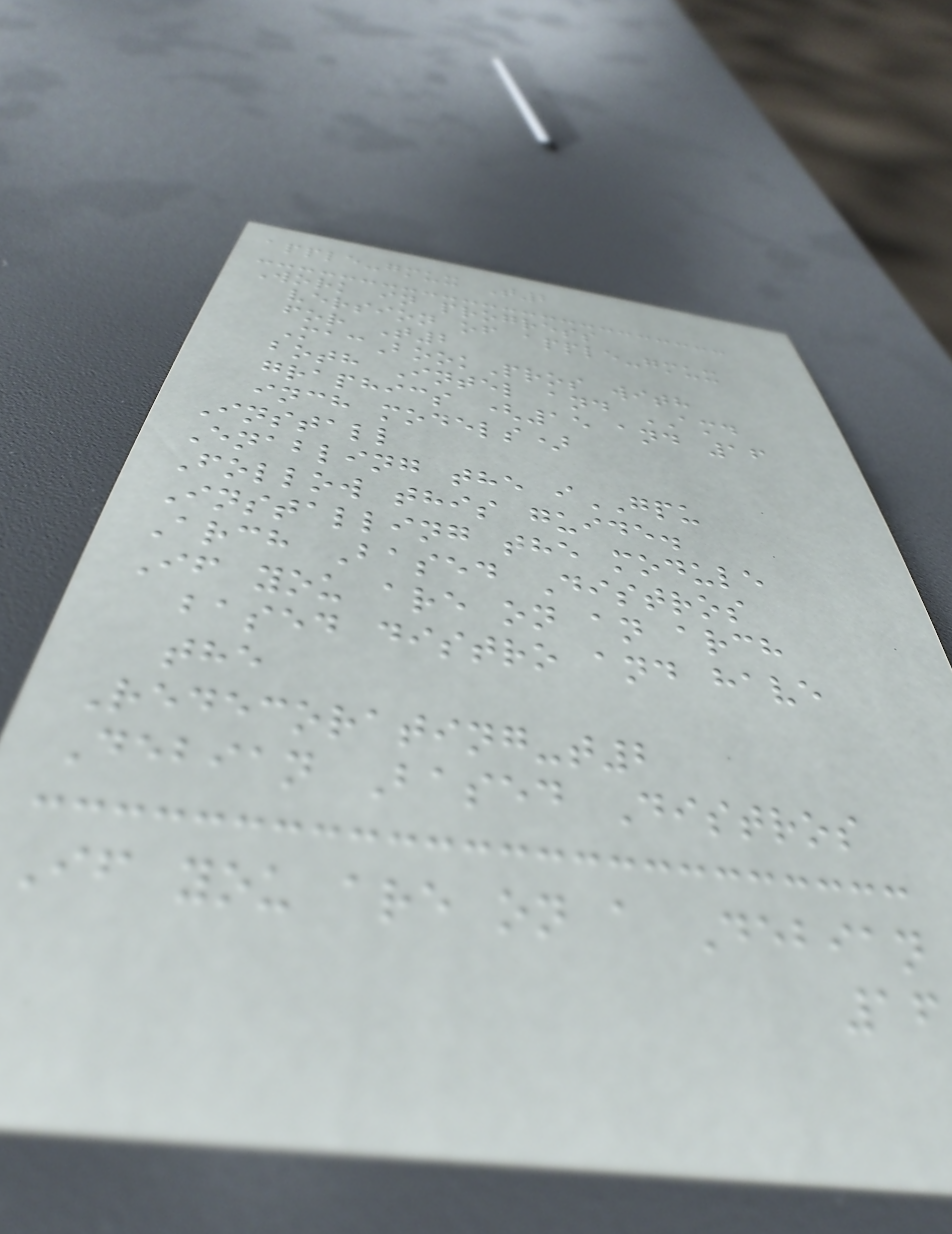apple-gmux T2
Work in progress
version of apple-gmux
for T2
MacBookPros with
both Intel and AMD
graphics (15 and 16
inch models)
Install
Enabling the iGPU
Follow this guide.
Installing the module
Arch Based Distros
If you are on an arch
based distro and have
the
Redecorating-t2
Debian Based Distros
If you are on a Debian
16
